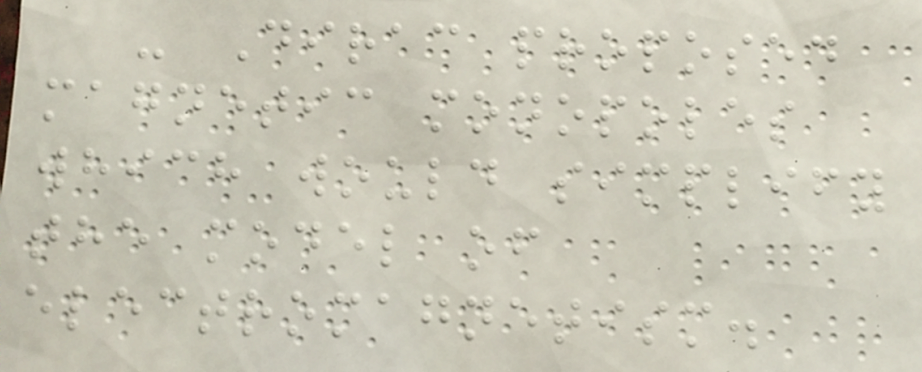- Dirac proposed
magnetic monopoles
which would simplify
the model of
electromagnetism.
